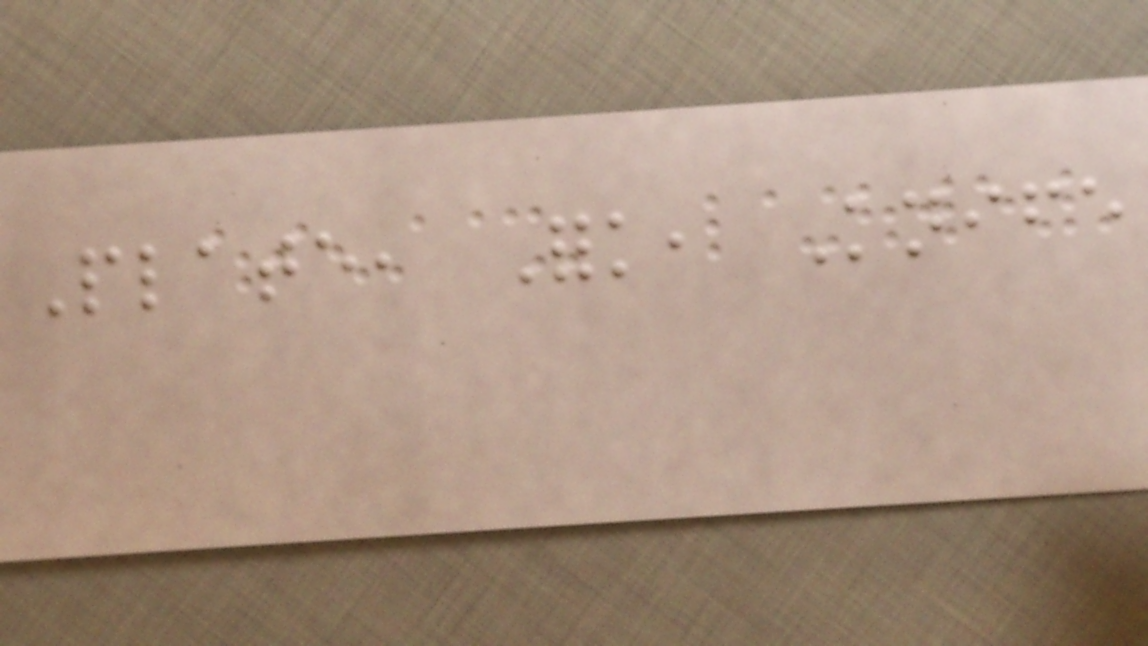Plate, Fork, Knife
